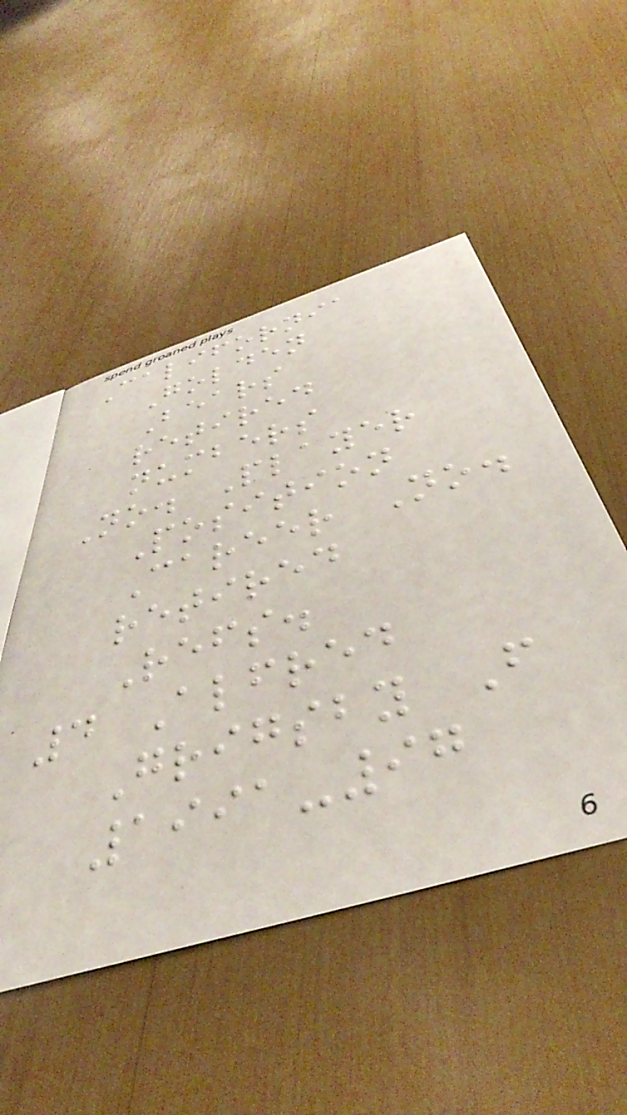California
Golden
Bears
retired
numbers
No. Player
Position
Career No.
retired
Refs.
4 Alfred
Grigsby F
1991-97
